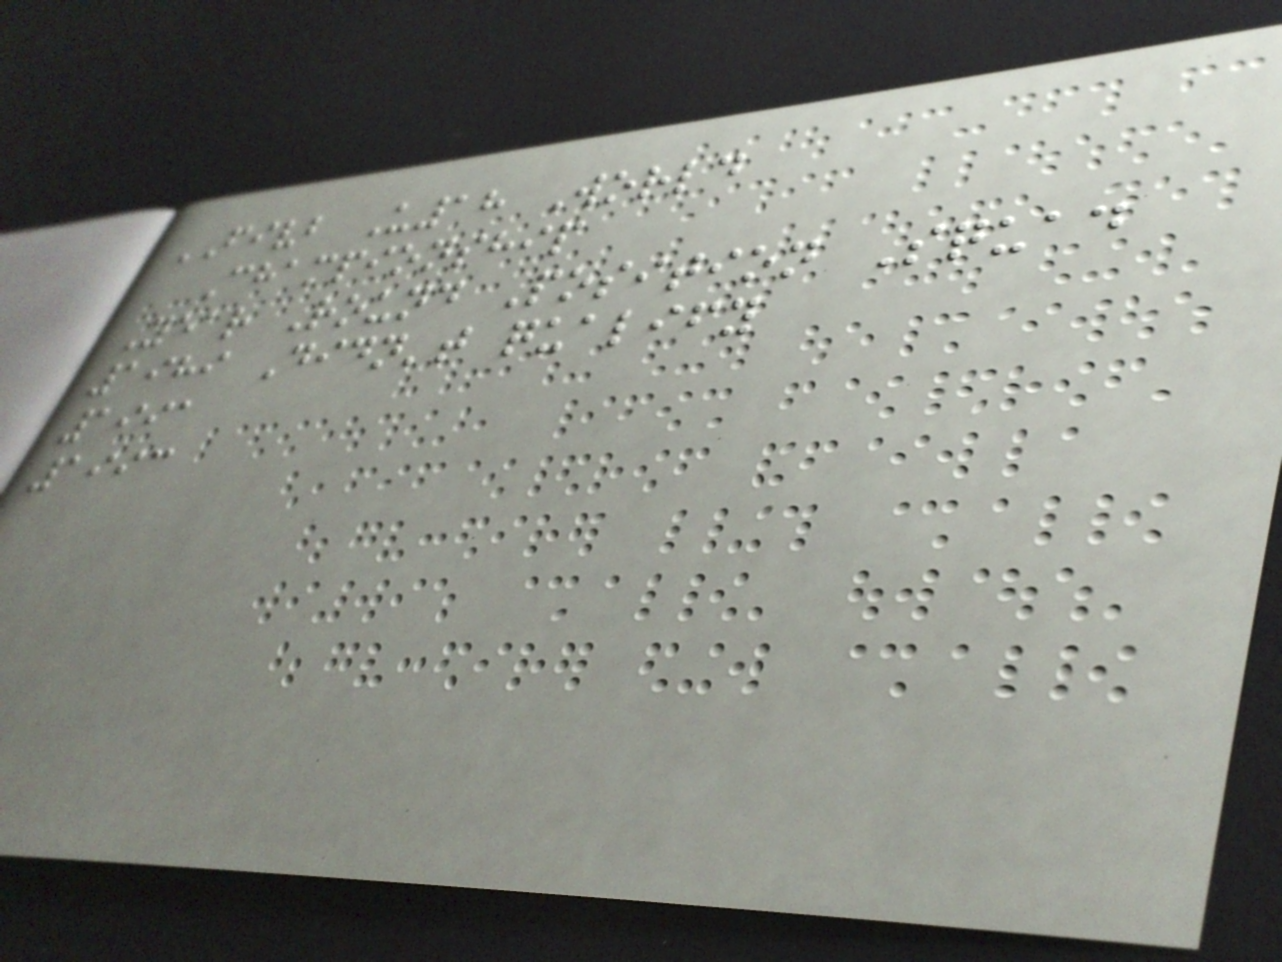FIVB U18 World
Championship
Year Round Position Squad
1989 Didn't qualify
1991
1993
